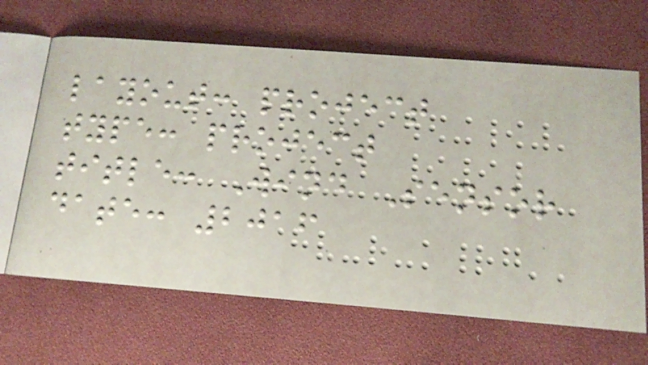layout: project
type: project
title: Wind Sensor
date: 2016
